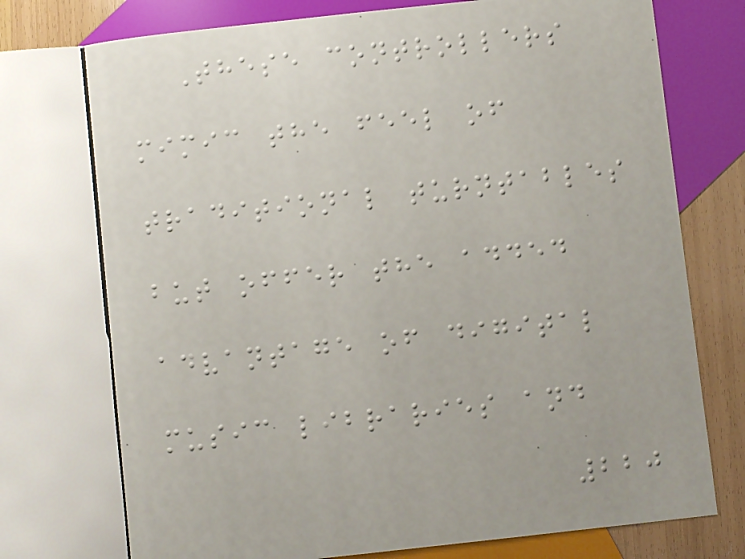These controllers
mimic the feel of
traditional turntables
but offer the added
advantage of digital
music libraries and
220
